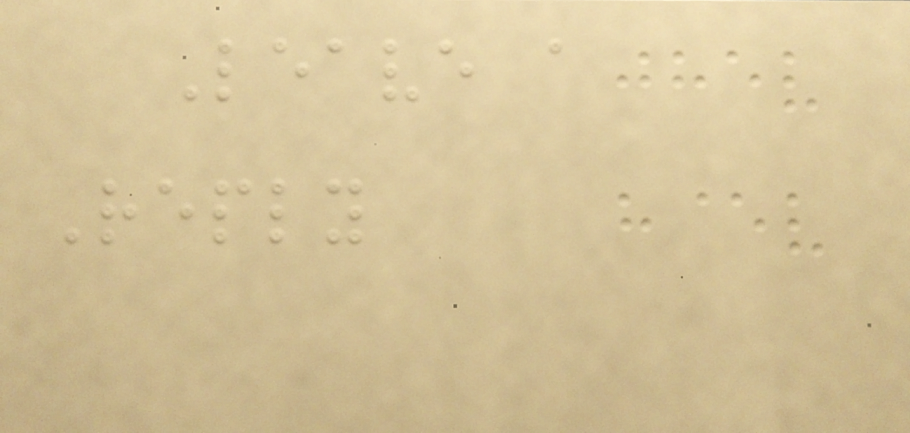Leave a
Reply
